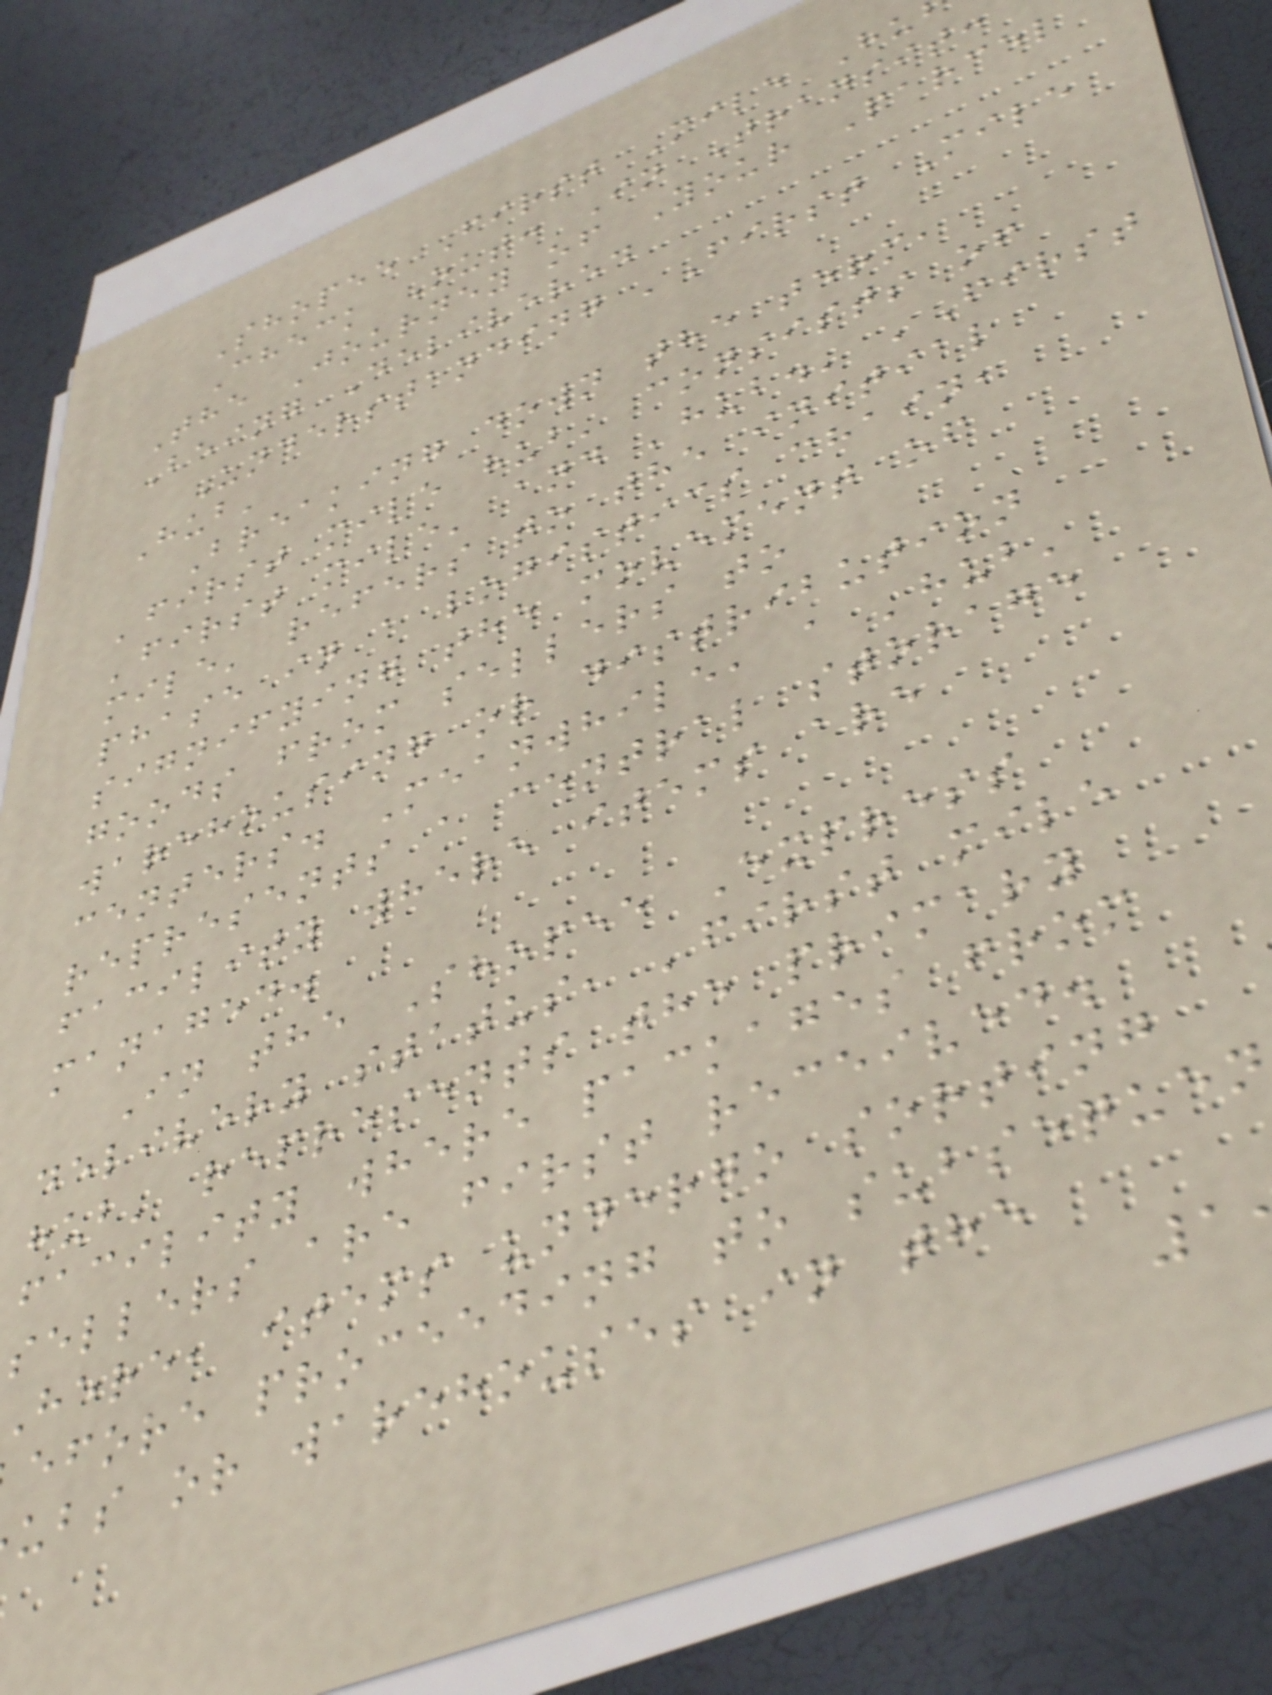Shopee First Mile Hu
Check Out: In Transit:
The Journey of Your Parcel
Being Delivered
Understanding 'First Mile
Hub'
Breaking down the term,
'first mile hub' consists of
'first mile' and 'hub.' 'First
mile' refers to the initial
phase in a logistics chain,
signifying the movement of
goods from sellers to
warehousing or distribution
centers. Meanwhile, a 'hub'
represents a central storage
facility where items are
managed.
In the Shopee Express
delivery status, 'first mile
hub' represents the primary
facility where packages from
sellers are first received.
here, items undergo sorting
efore proceeding to subsequen
ubs or warehouses in the
